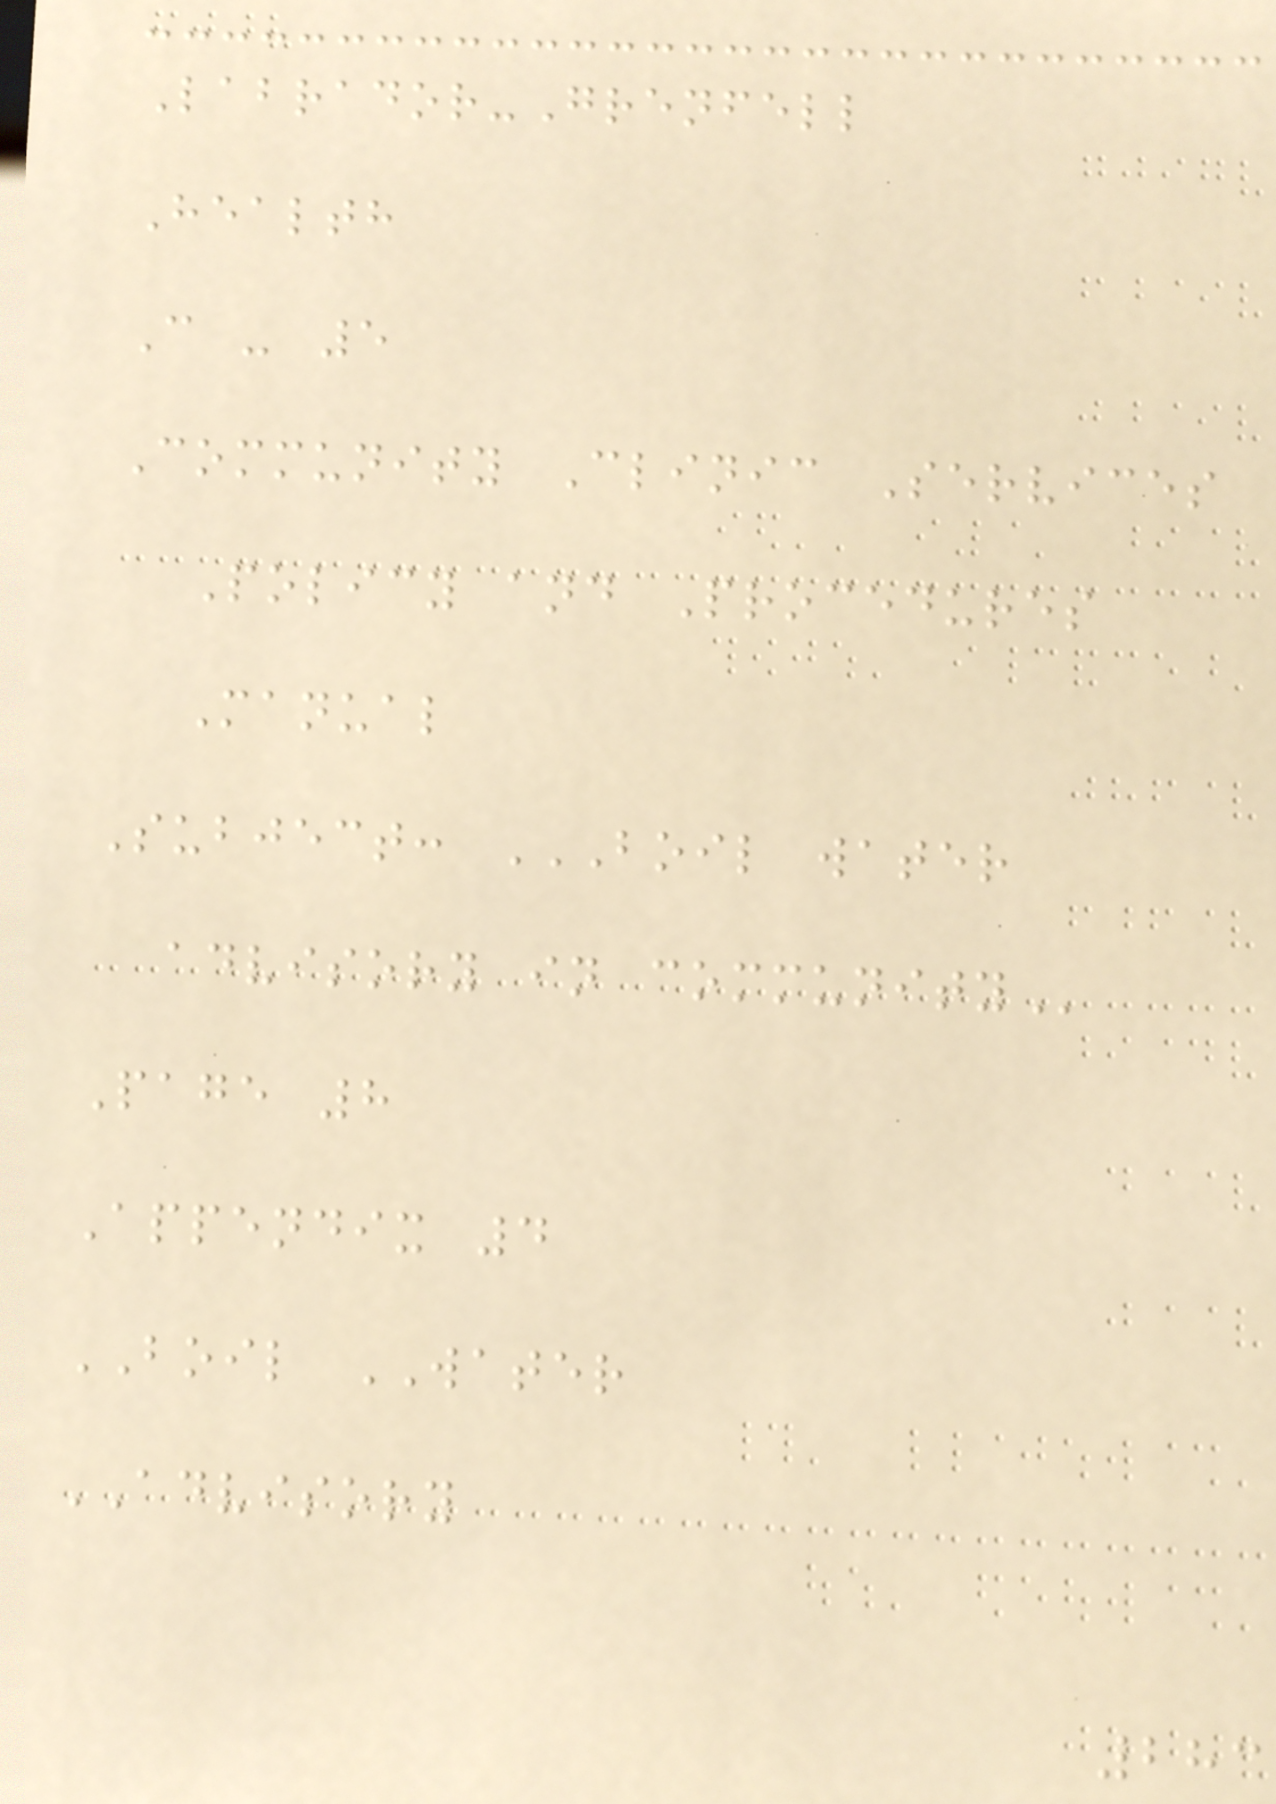Labrador-Grenfell
Health
C - 5
Community Clinic Services
Policy and Procedures
Manual
Subject: BOIL WATER
ADVISORY IN COMMUNITY
Page 8
Appendix 4
BOIL WATER
ADVISORY
283
